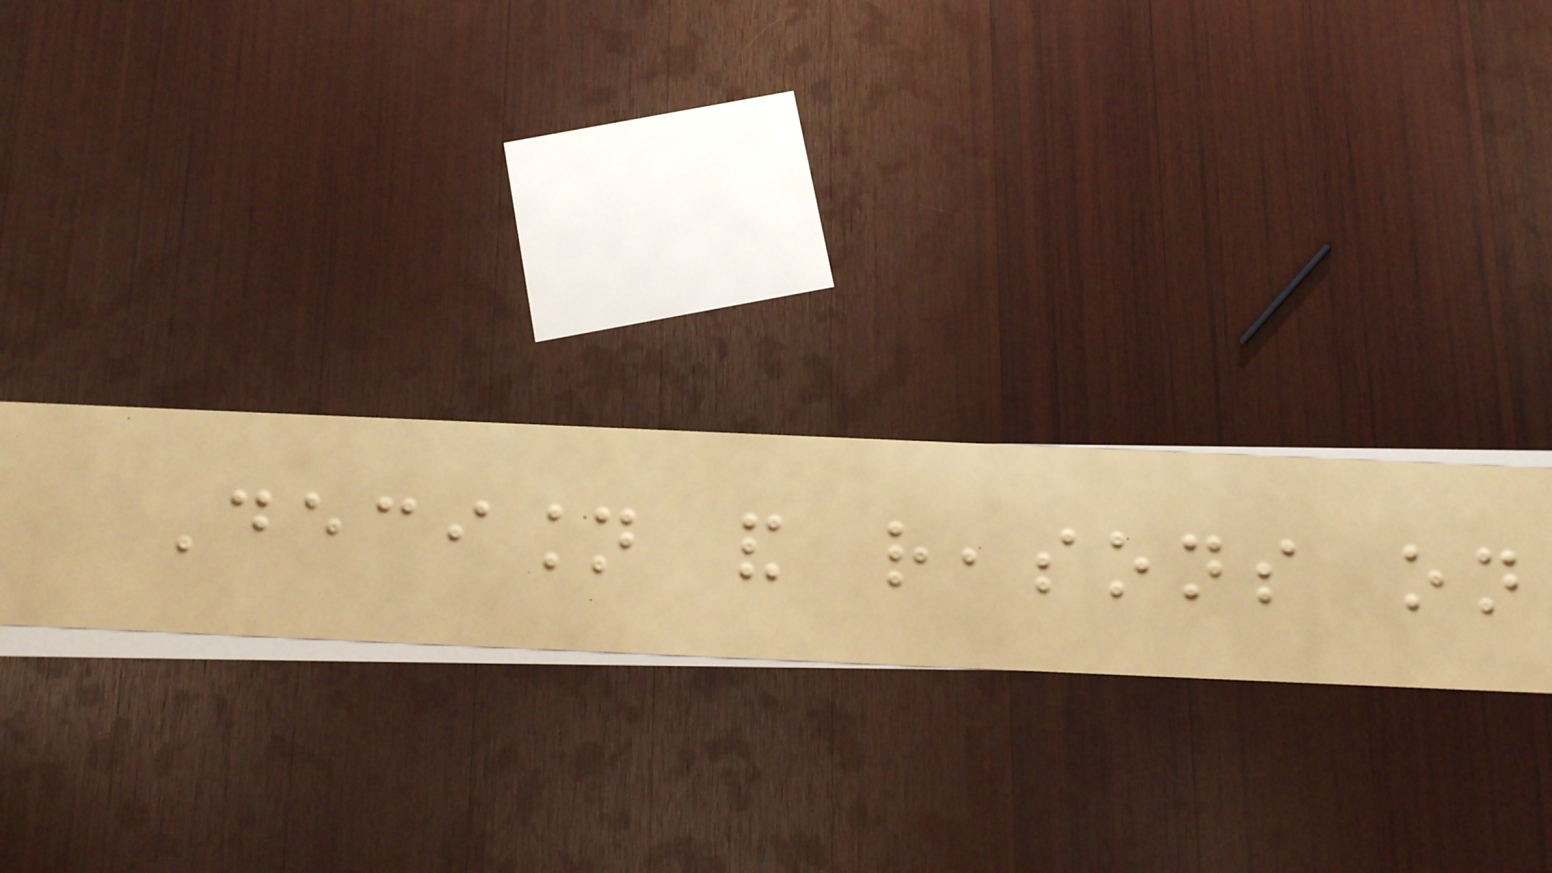Decision and reasons on
